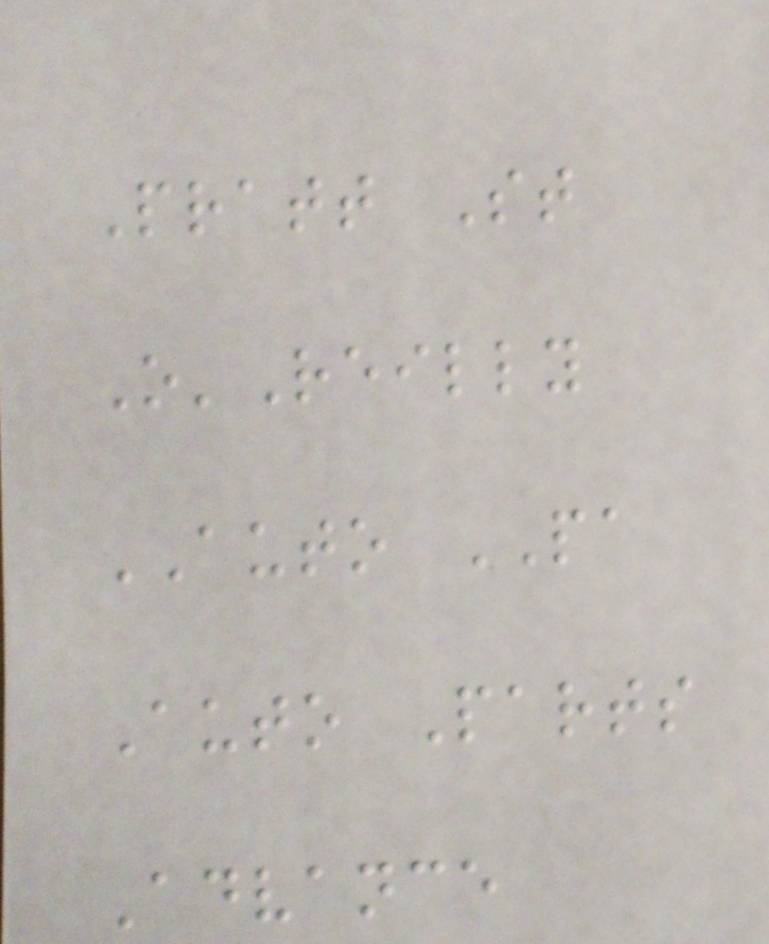Pratt St
O'Reilly
AUTO PA
Auto Parts
Advance
